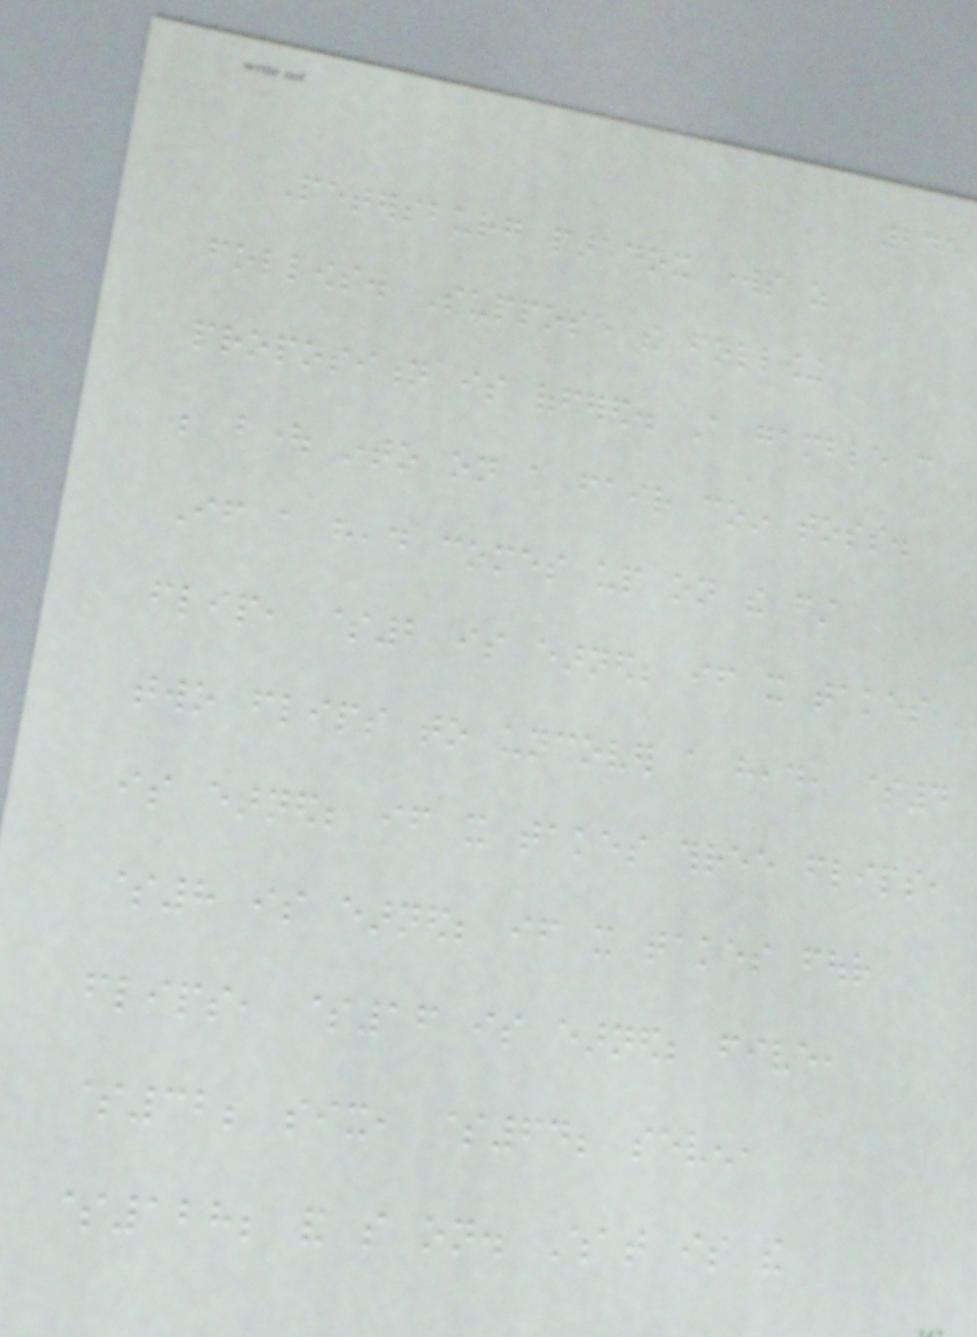245
Petersburg paradox works as
follows. Suppose the following
proposition is offered. A gamble can
be bought into on a fair coin toss.
If a head comes up on the first
flip, $2 is earned; if it takes
two flips to uncover a head, $4
is earned; if it takes three flips,
$8 is earned; if it takes four
flips, $16 is earned; five,
$32; six, $64; seven,
$128; and so on. What is the
